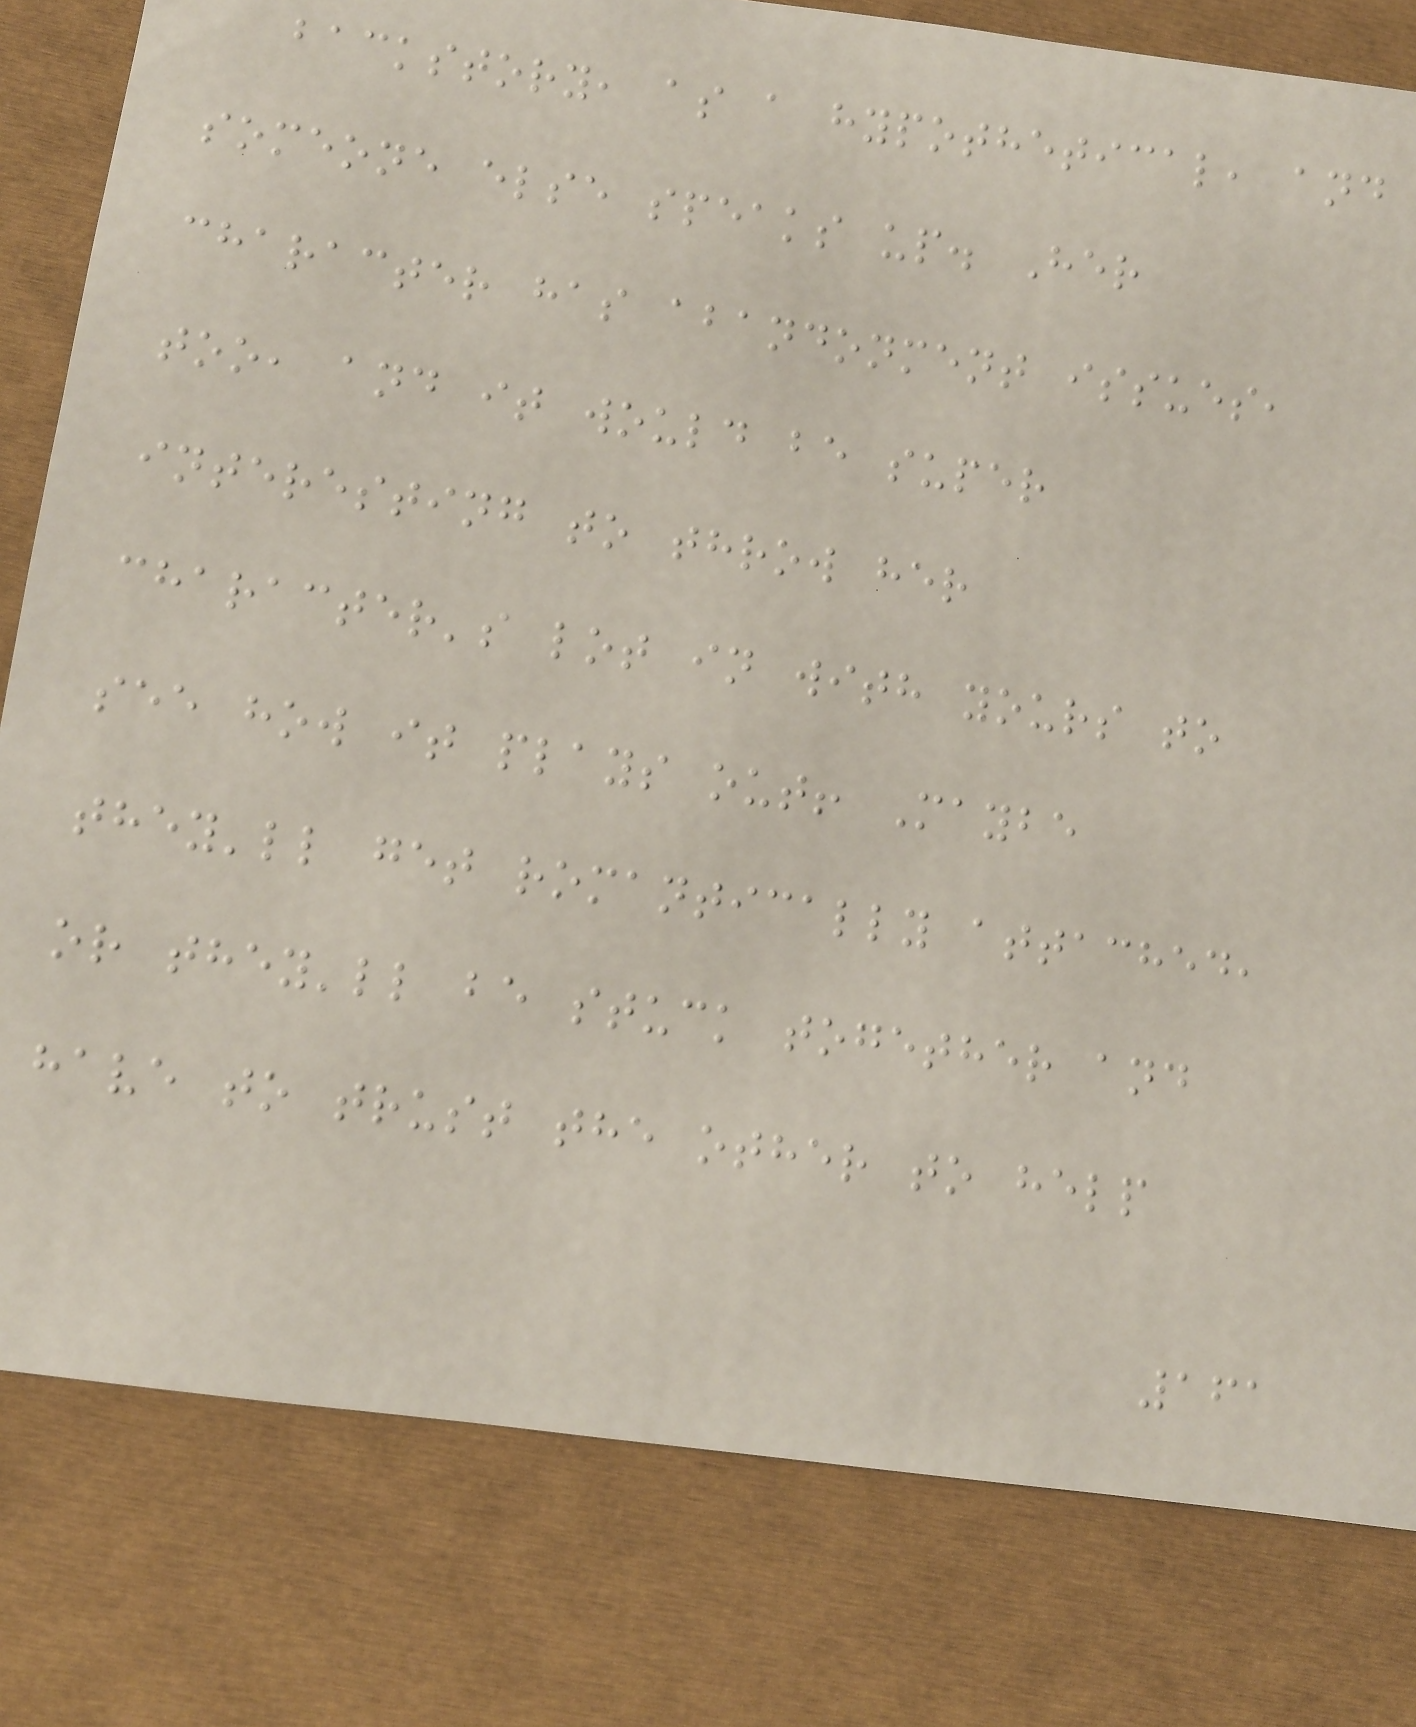backstory, as a hypothetical, and
someone else speaks up. Her
character has abandonment issues,
too, and it would be super
interesting to throw her
character's lot in with yours to
see how it plays out! Maybe
they'll get romantically attached,
or they'll be stuck together and
have to trust the other to help
161
